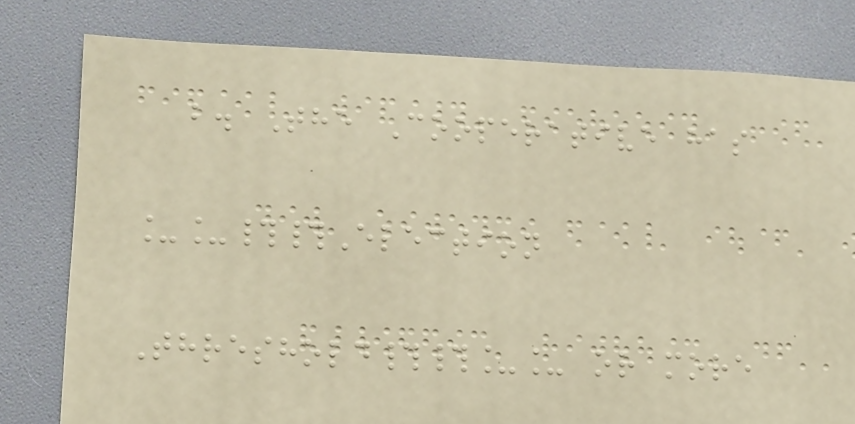b. The Cooperative has
__##Election
Threshold##__ or more
